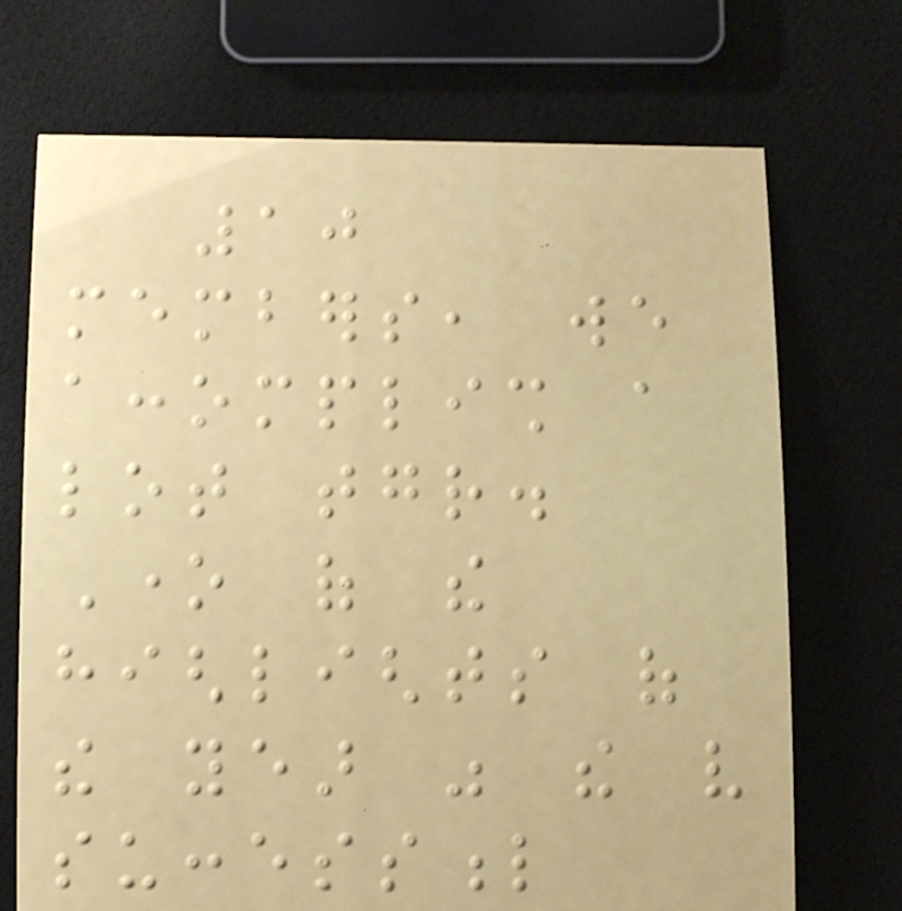10
members, we
accomplish a
lot together.
One of the
highlights of
the year was the very
successful
